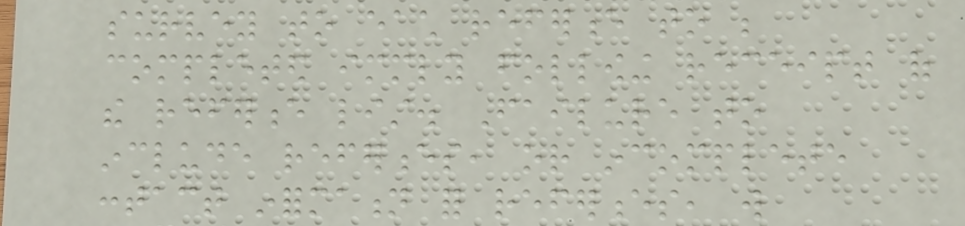survey to each reference to be
completed immediately following receipt of
the reference list. Failure to
include references, or incomplete
contact information for references, will
